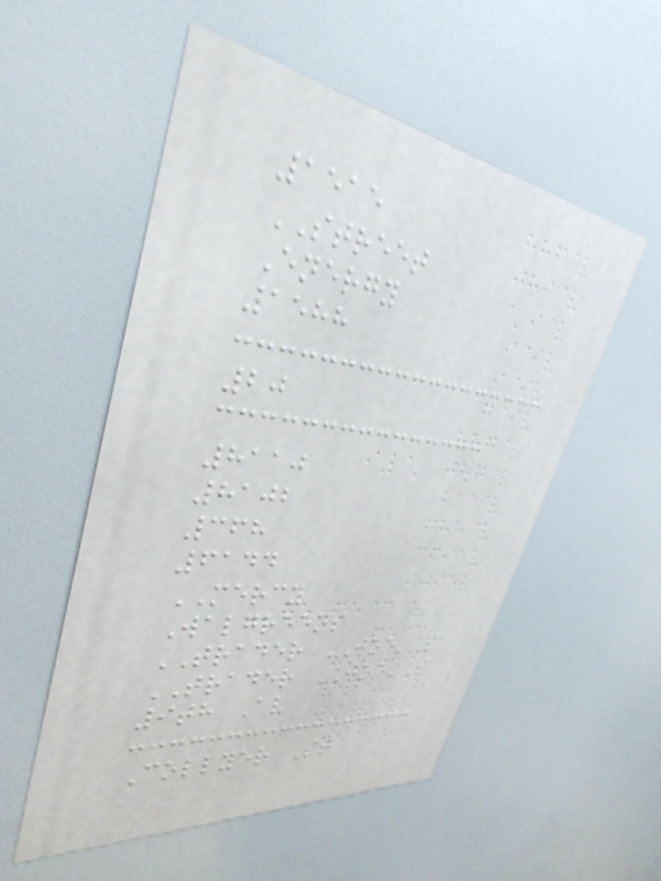1515
STREET
Energy
1588
20
8110
8102
368
6144
MERCY
Walgreens
TRADER JOE'S
TRADER JOE'S
9th Av
Collyer St
